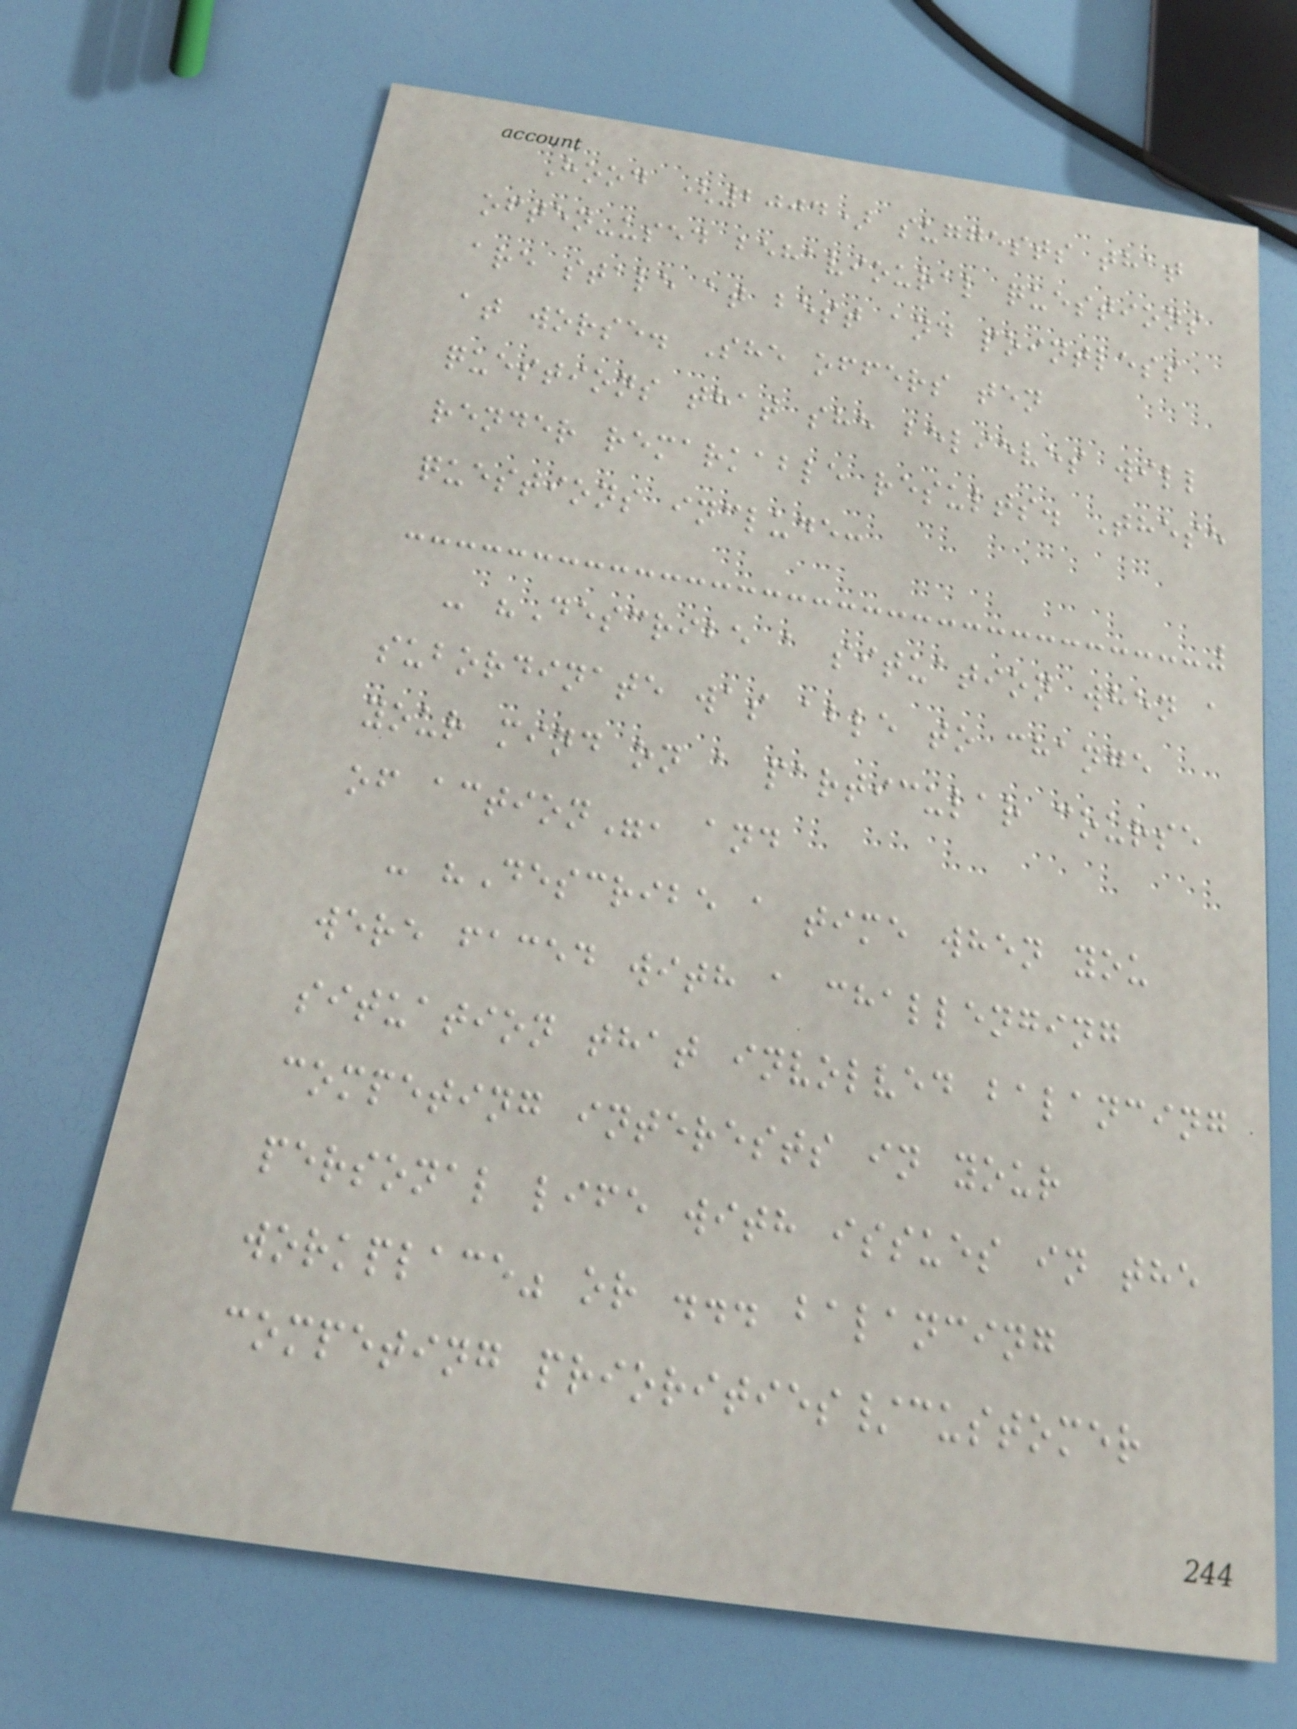Hood (2004) suggests that
often-used behavioural questions
are stale at best and pointless
at worse. She offers ten
questions that she believes will
render remarkable results. These
questions include:
- "Describe a situation when a
subordinate was able to change
your mind on a particular course
of action", and
- "Describe a time when you
were faced with a challenging
situation that involved balancing
competing interests in your
personal life with issues in the
workplace" or ... balancing
competing priorities/customer
